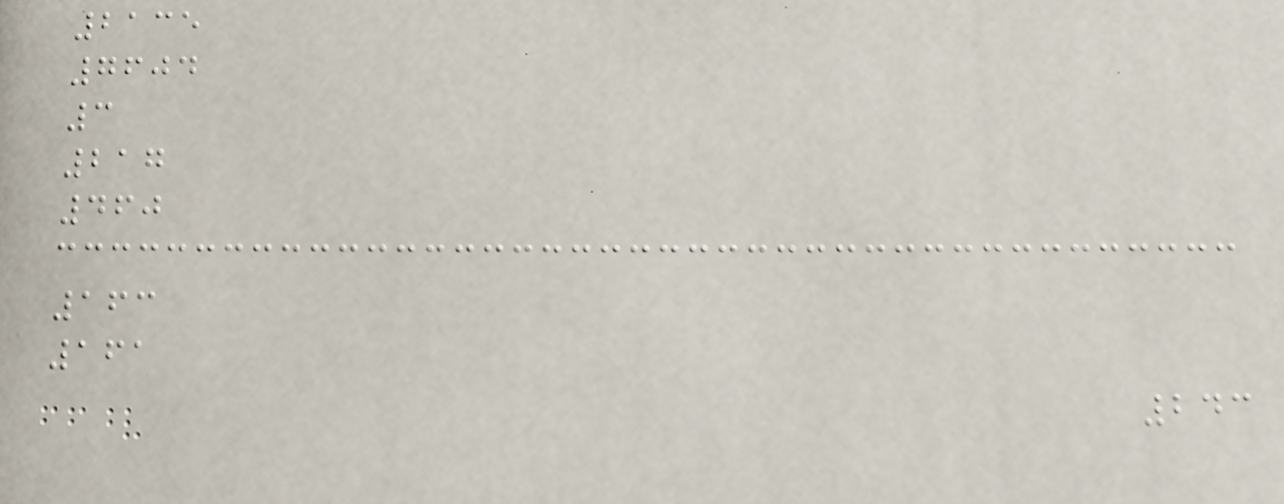2135
7604
3
217
460
163
161
243
